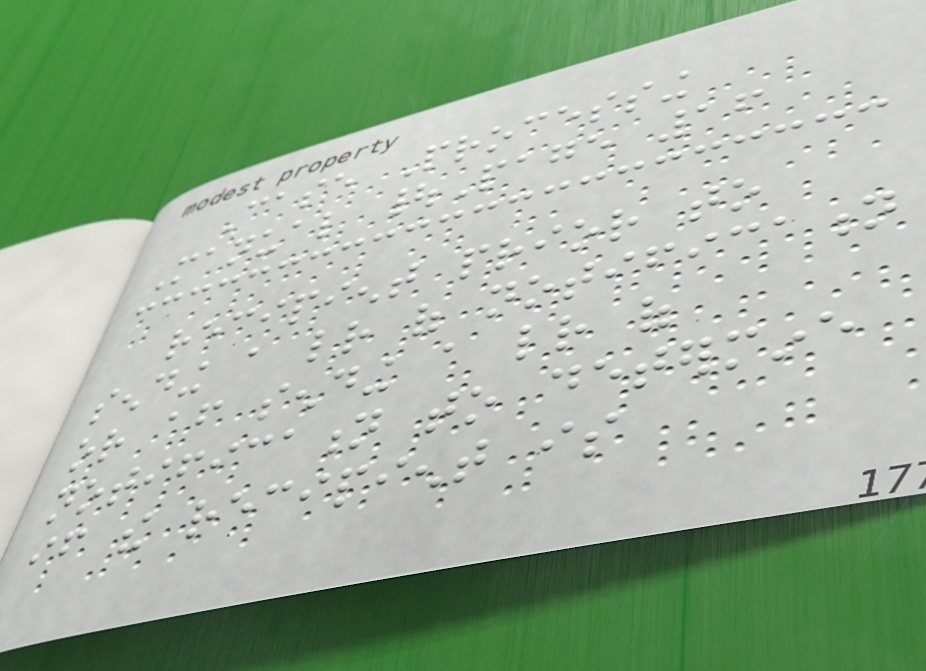Case Processing
Manual |Page 16
recipient prior to
sending a letter of notification
or after sending a letter of
notification to determine
if the recipient is
